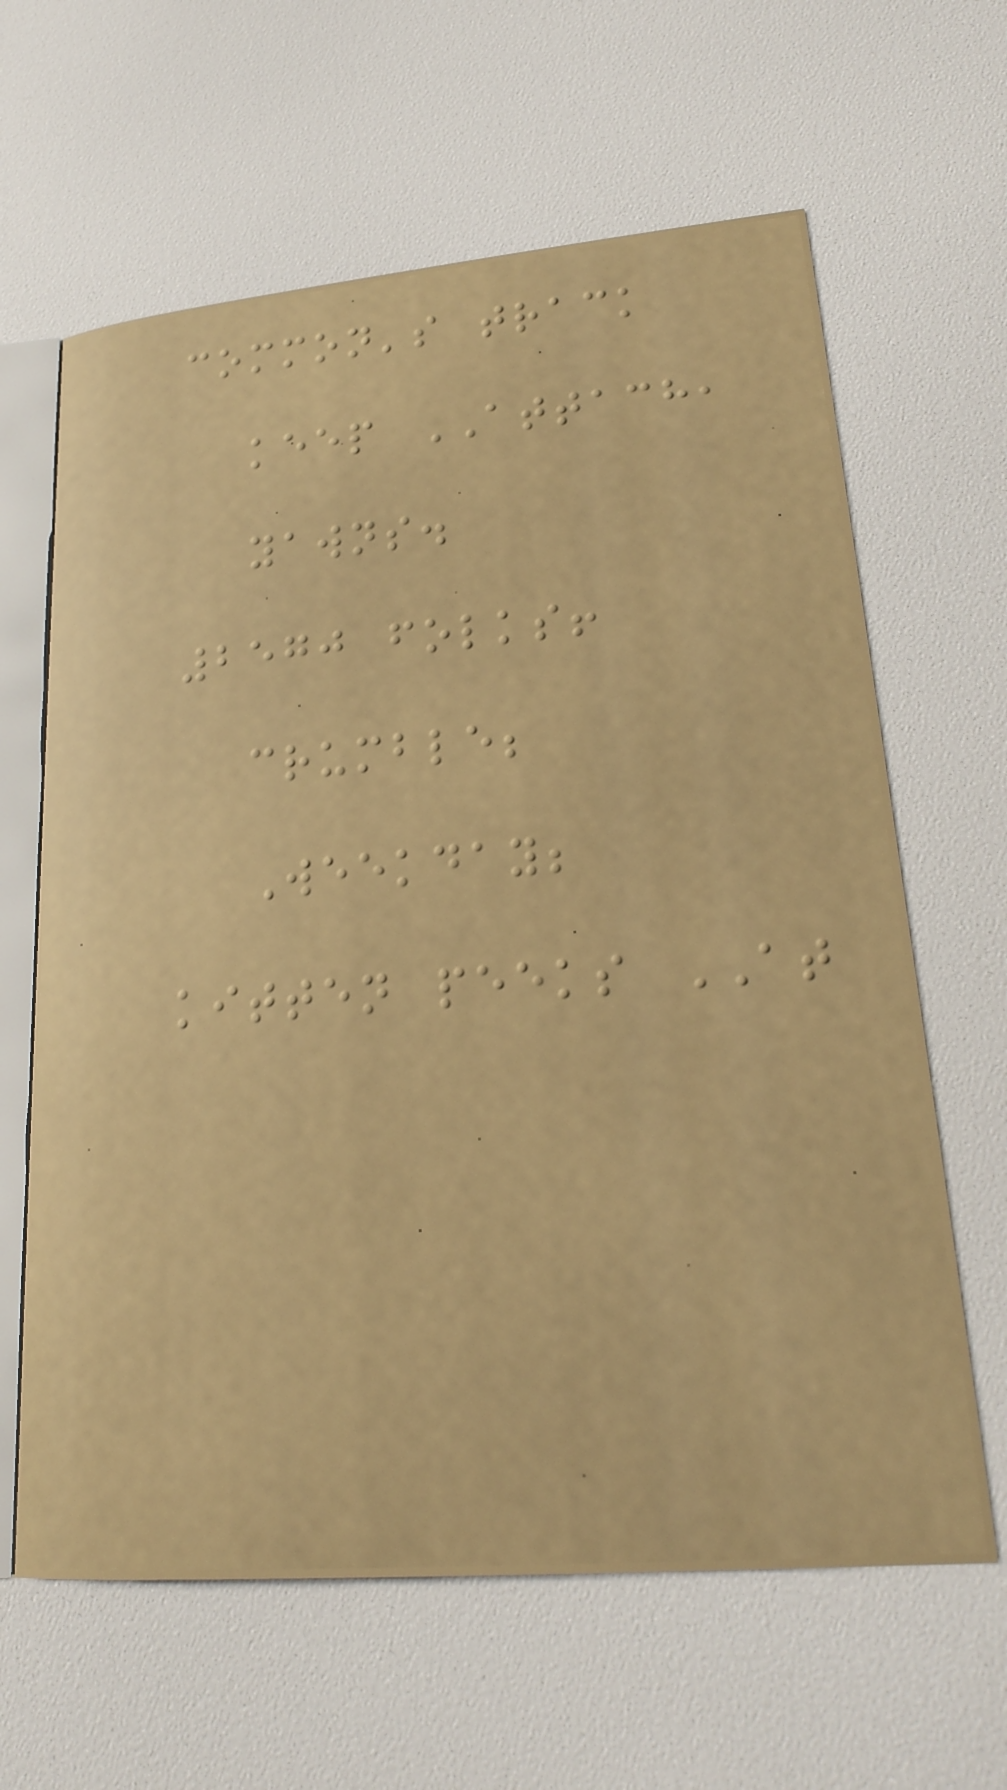common's track
keep ATTACH,
yawns.
2570 folks!
crumble;
Weekday;
kitten peeks AT
